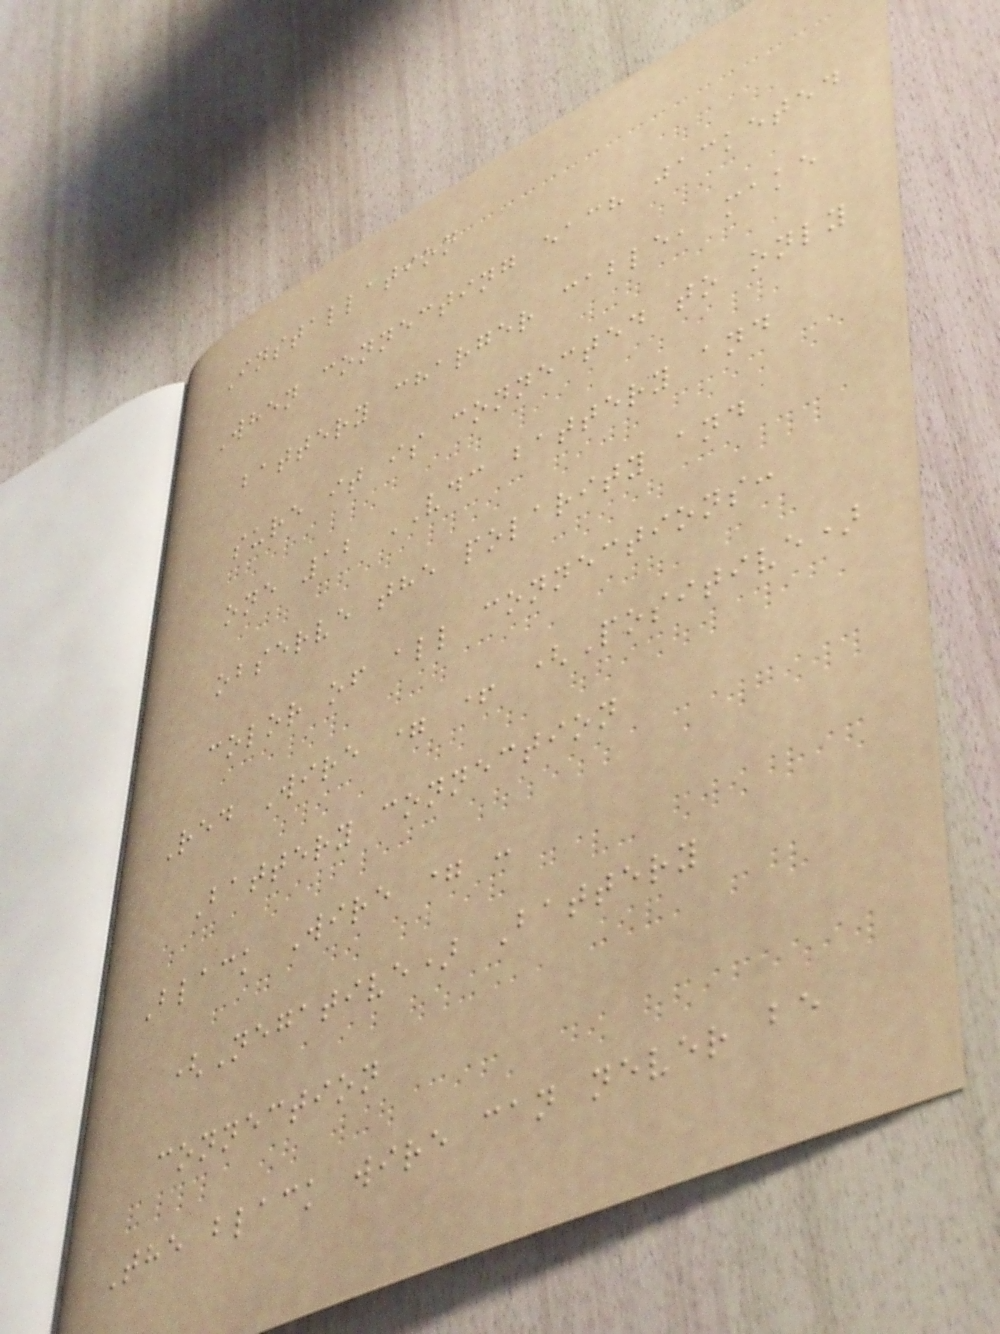Installation
When connecting each jacketed
battery charger cable, make
sure it is connected to only
one 12 VDC battery and
observe the polarity and
color of all connections:
Red Wire = + (Positive)
Battery connection
Black Wire = -
(Negative) Battery
connection
The black wire can never be
